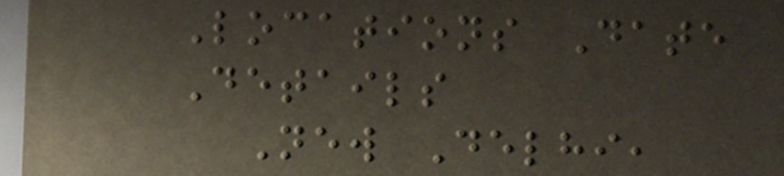Locations Date
Details
New Delhi,
